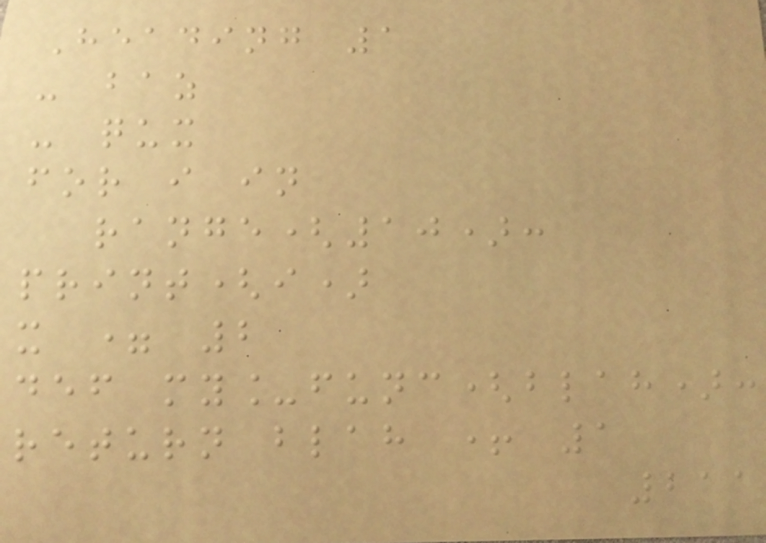Heading 1
- baz
- qux
for i in
range(10):
print(i)
x = 2
def my_func(blah):
return blah + 1
211
